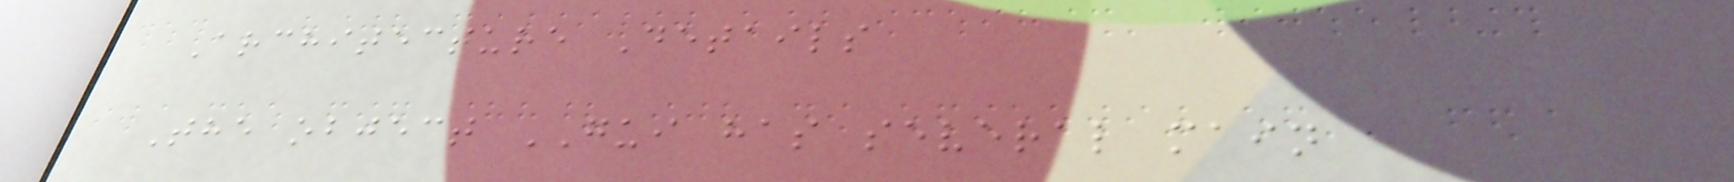Architecture Details
The object GUI has several main
